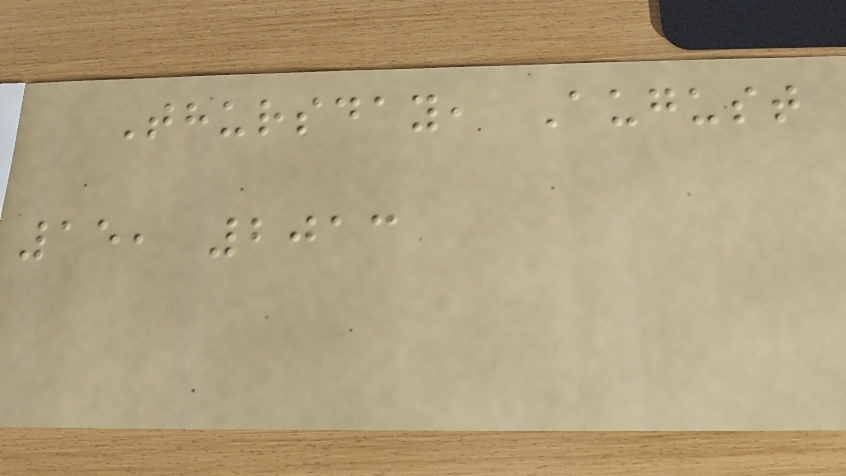Thursday, August
15, 2013
